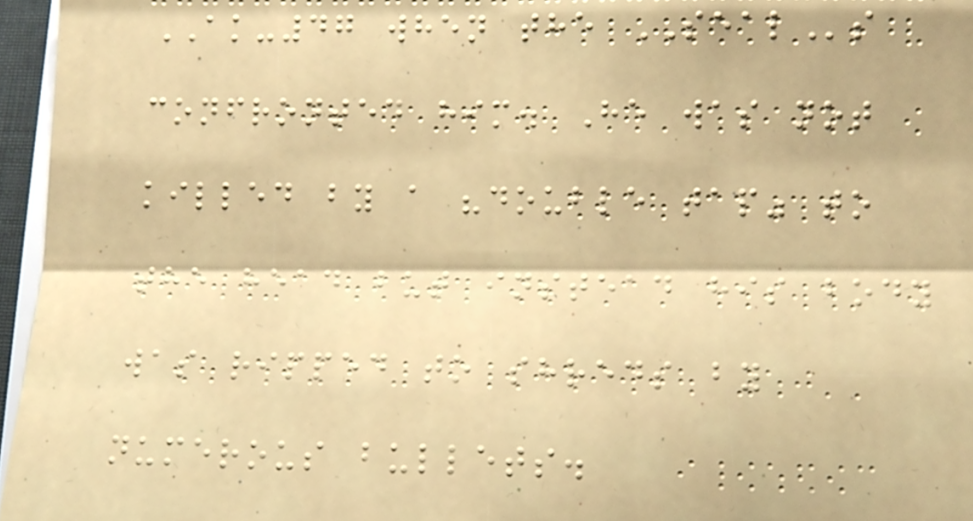AK-47 when the SEALs
confronted him. He was not
killed by a "double tap" to
the head but instead his body
was ripped to shreds by
numerous bullets.
